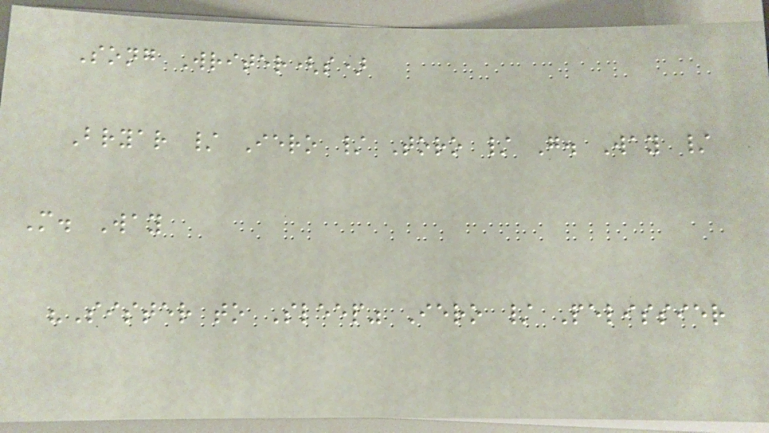Song Writer(s)
Bryar / Iero / Toro / G. Way /
M. Way
"Sister to Sleep" Iero / Pelissier
